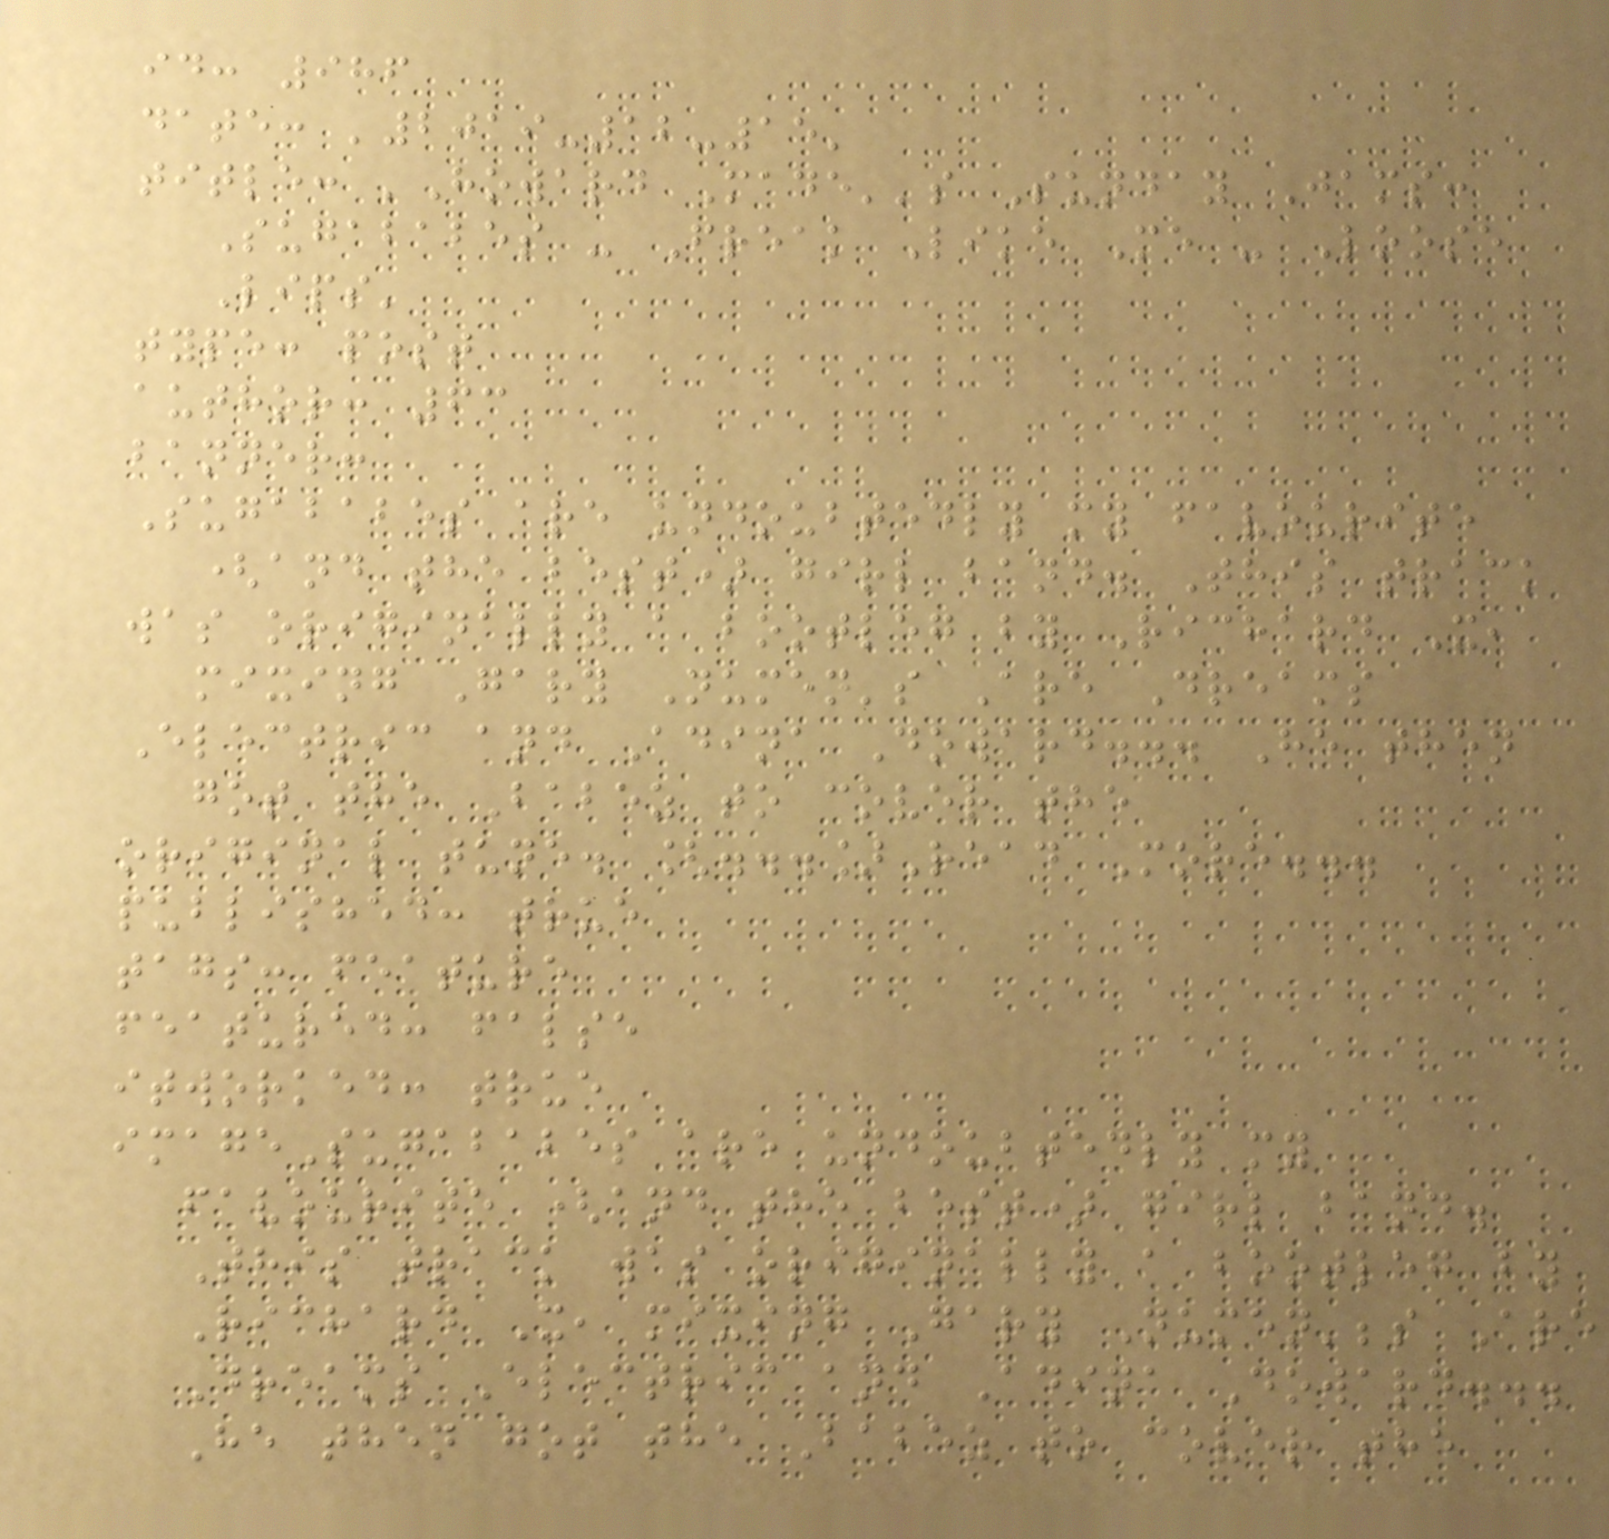id: 986
date: '2019-12-15'
title: 'Howard Made''s Sunday Jams:
Sugababes - Freak Like Me - Loose
Lips'
type: post
author: 63
banner:
Sugababes are undoubtedly my favourite
(and the best) girl band. This track
was originally a bootleg by Richard X,
mixing Gary Numen's Are Dreams
Electric and Adina Doward... He then
got the Babez to cover the
original tune. [...]Read More...
published: true
tags: feature
featured: false
itworked: true
imageSugababes are undoubtedly my
favourite (and the best) girl band.
This track was originally a bootleg by
Richard X, mixing Gary Numen';s Are
Dreams Electric and Adina Doward...
He then got the Babez to cover the
